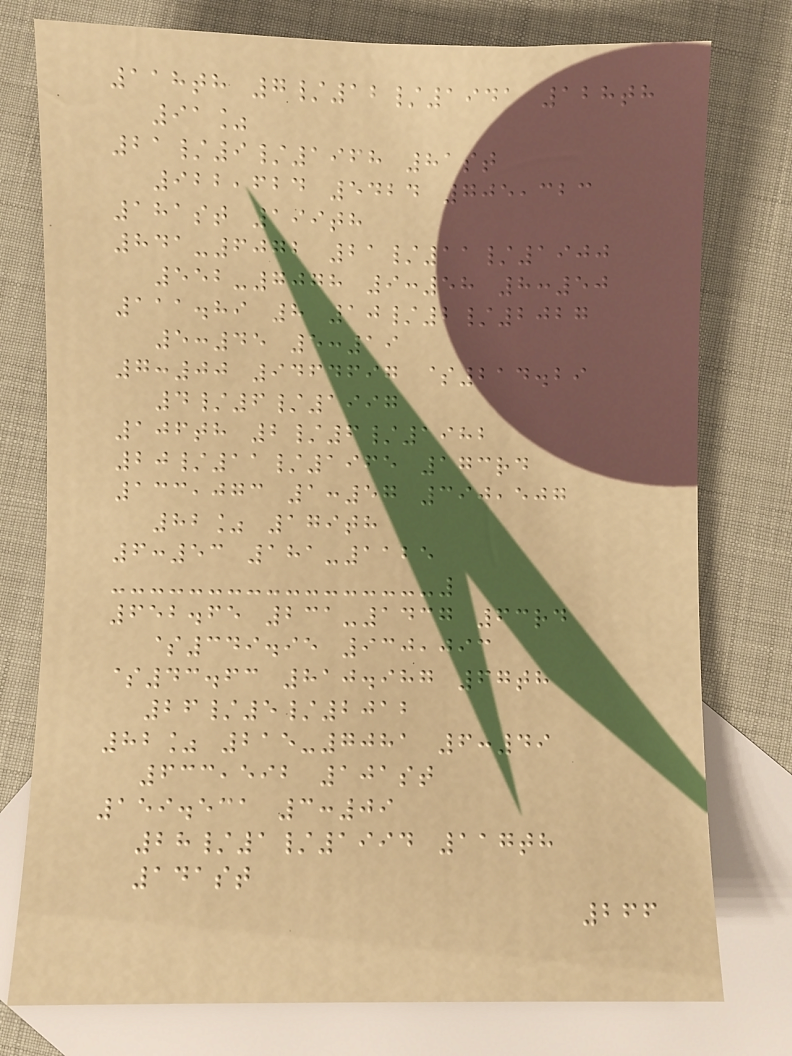118th 7/12/1941 128th
91%
21/9/1968 81st
922,624 5424 705,323
181st 199th
841-6072 21/11/1900
552-7078 9:58 8:50
111.89 8 10/2/2027
5:45 5:19
7:00 9464697 $214.29
4/6/1997
106th 2/6/1982
20/11/1965 173rd
133,073 1:57 390,507
82% 179th
6:53 181-1125
652.65 231-1437 63rd
$349.95 930,093
$43.63 810.987 67th
26/5/2012
82% 215-7081 6:49
633,592 101st
159.531 3:09
28/1/1994 117th
141st
266
